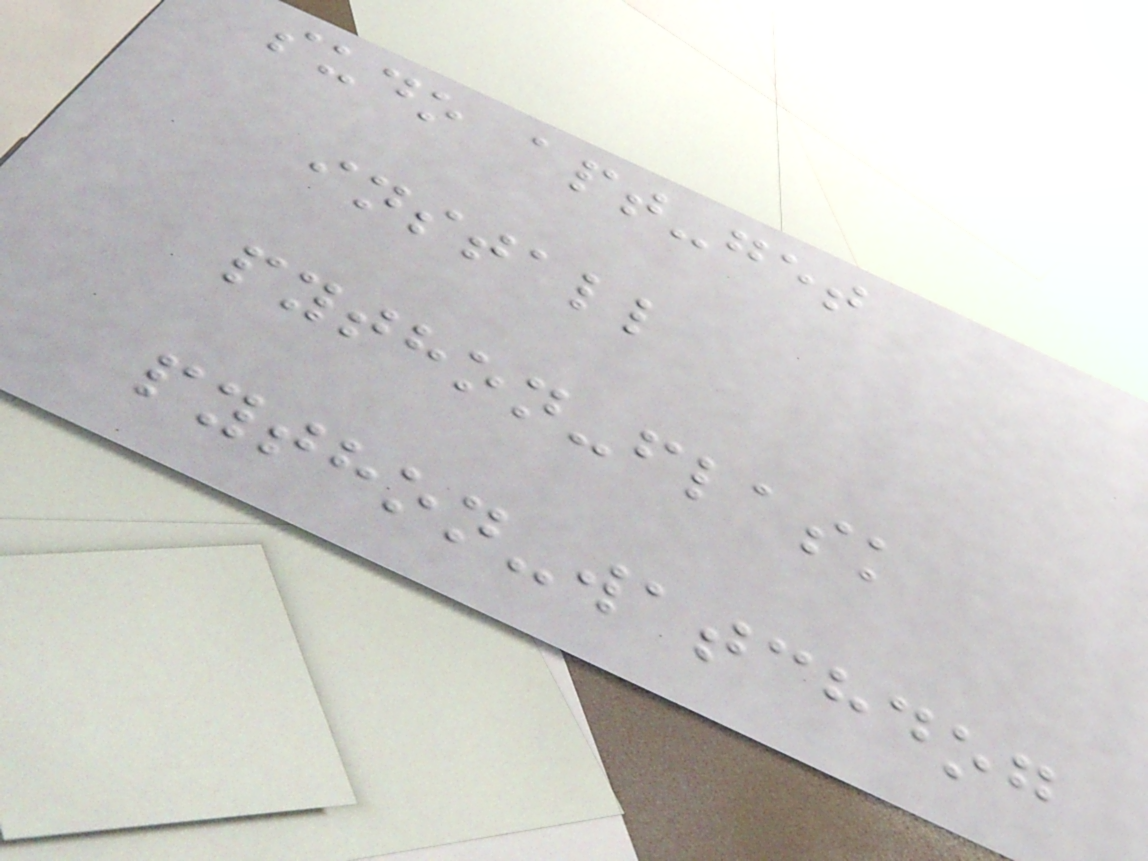sudo apt-get
install
python-flask
python-watchdog
